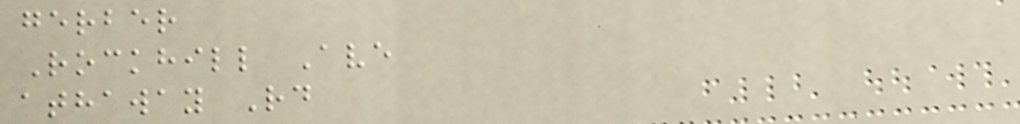gerber
Rockhill Ave
athaway Rd
